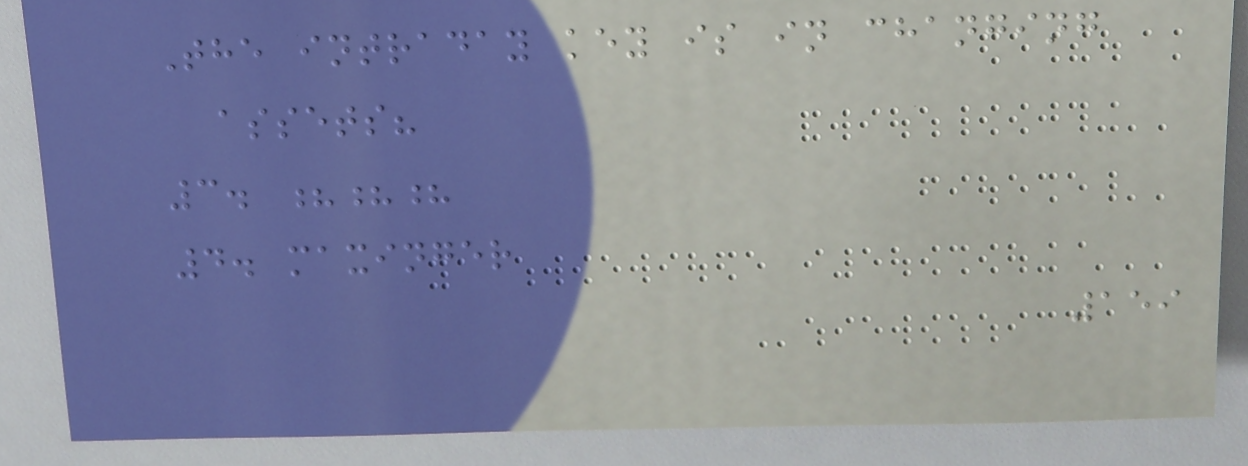The intraday key is in changing
assets?
3. ???
4. maxinger
159
